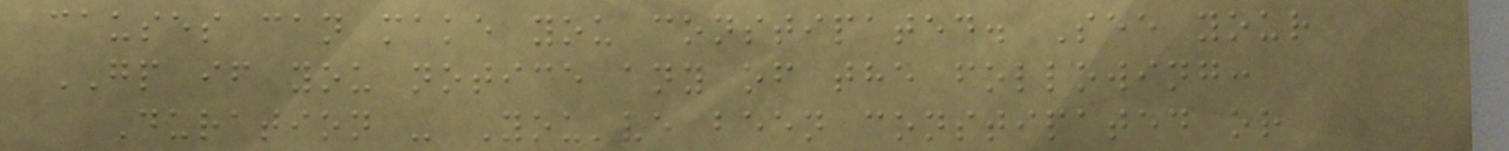causes can make you constipated. See your
GP if you notice any of the following:
Duration - You've been constipated or
